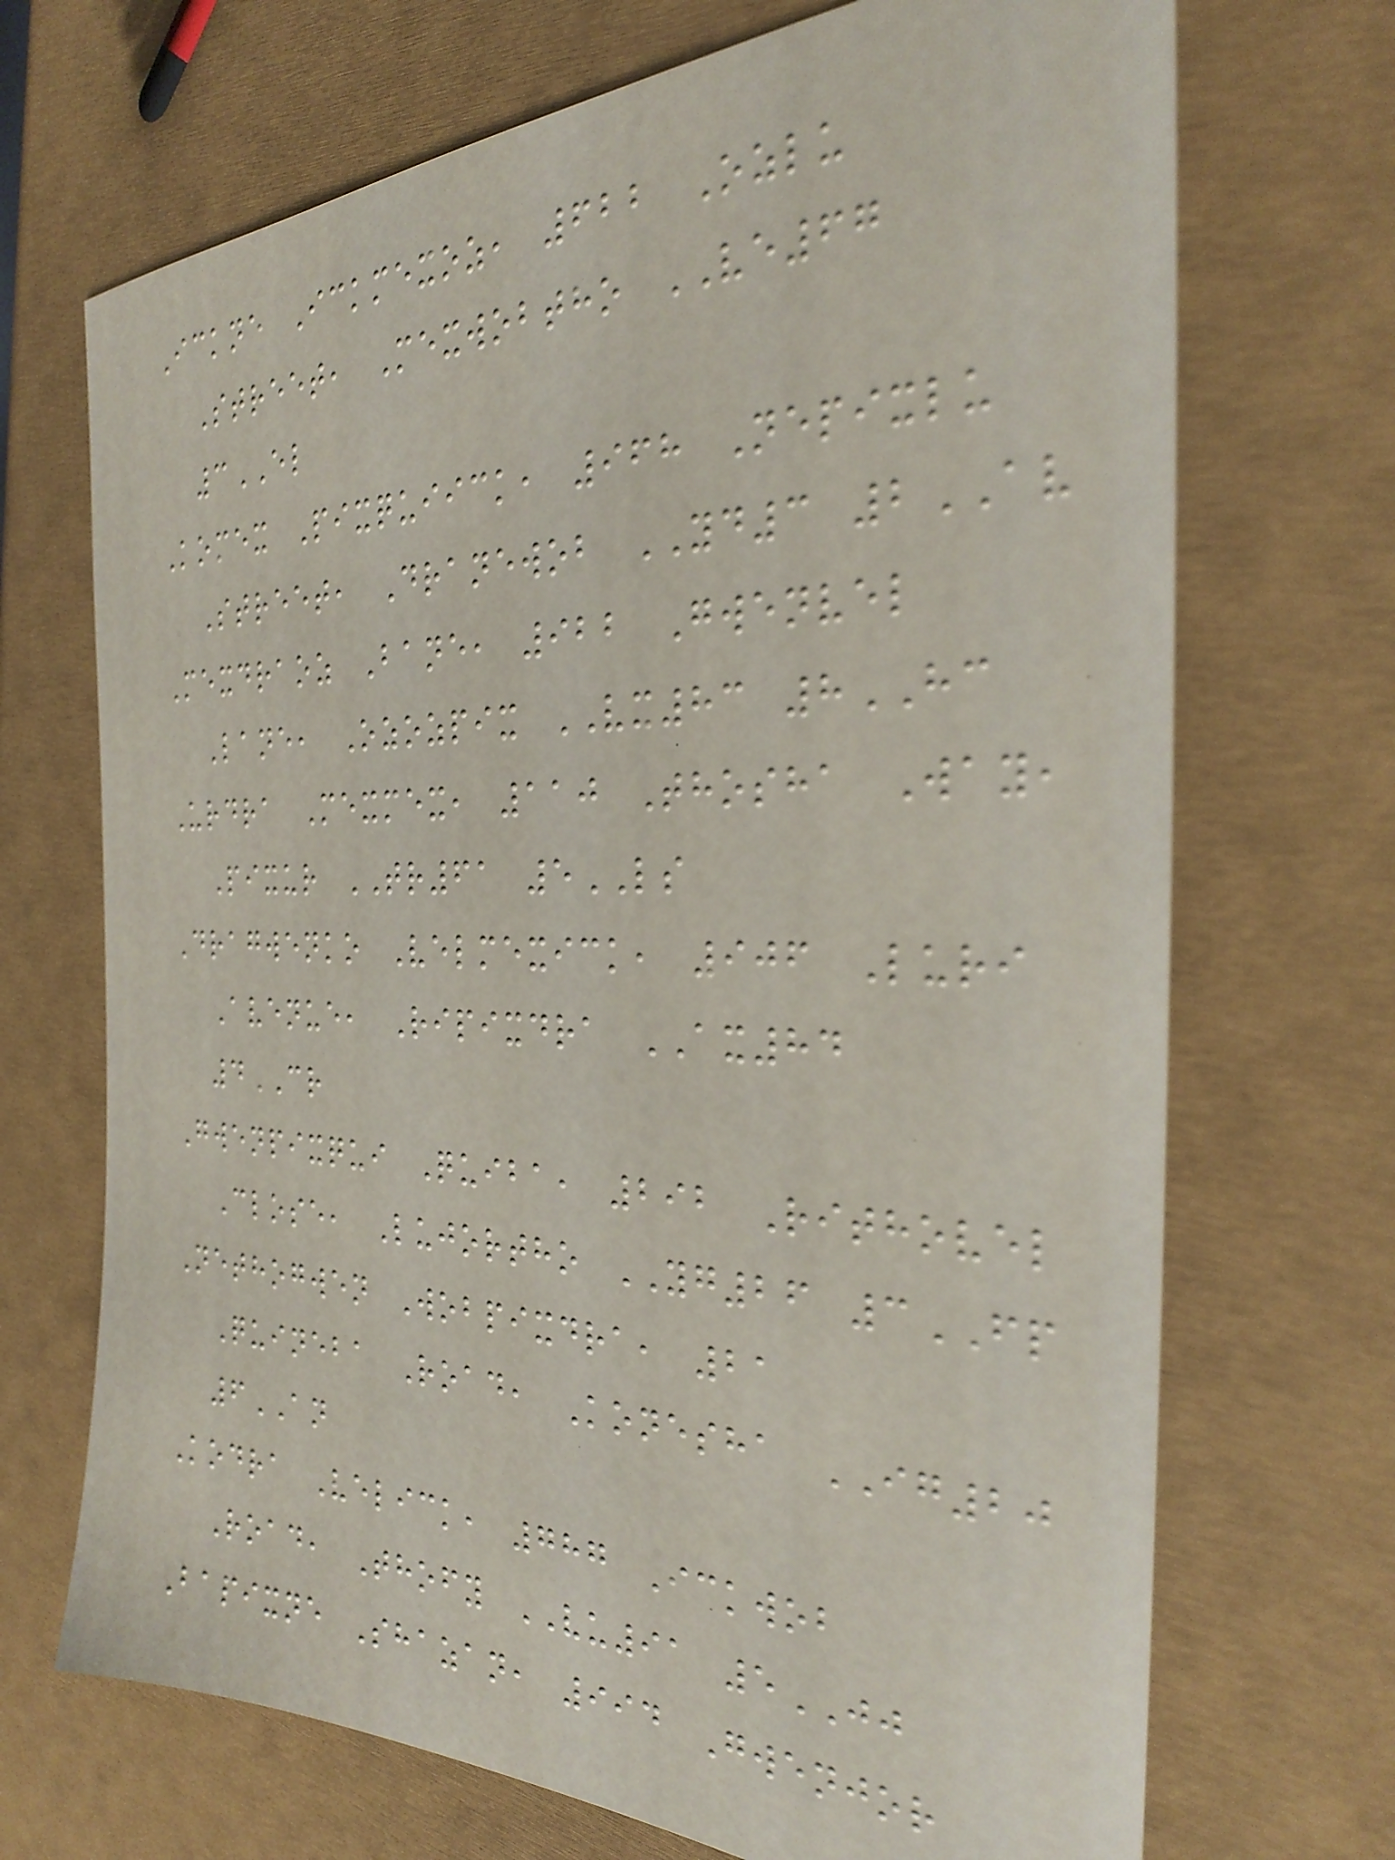Ickne Ickmexoz, 622 Ozlu
Street, Mexwobtho VE67
3EL
Komex Pixquiick, 968 Nepixlu
Street, Dranewob YD3 2AV
Mexdraoz Bane, 922 Gwenvel
Lane, Ozozpix VX83 8HC
Urdra Mexmex, 110 Thosha Way,
Pixur TR61 5LS
Dragwenko Velmexick, 906 Luri
Avenue, Ripixdra AX84
4CR
Gwenpixqui Quiba, 292 Rithovel
Close, Lujortho YG26 3FP
Nethogwen Wobpixdra, 21
Quineba Road, Konesha IG20
6AN
Kodra Velick, 787 Ickwob
Road, Thofy VU91 5JJ
Bapixne Shazan, 994 Gwenjor
